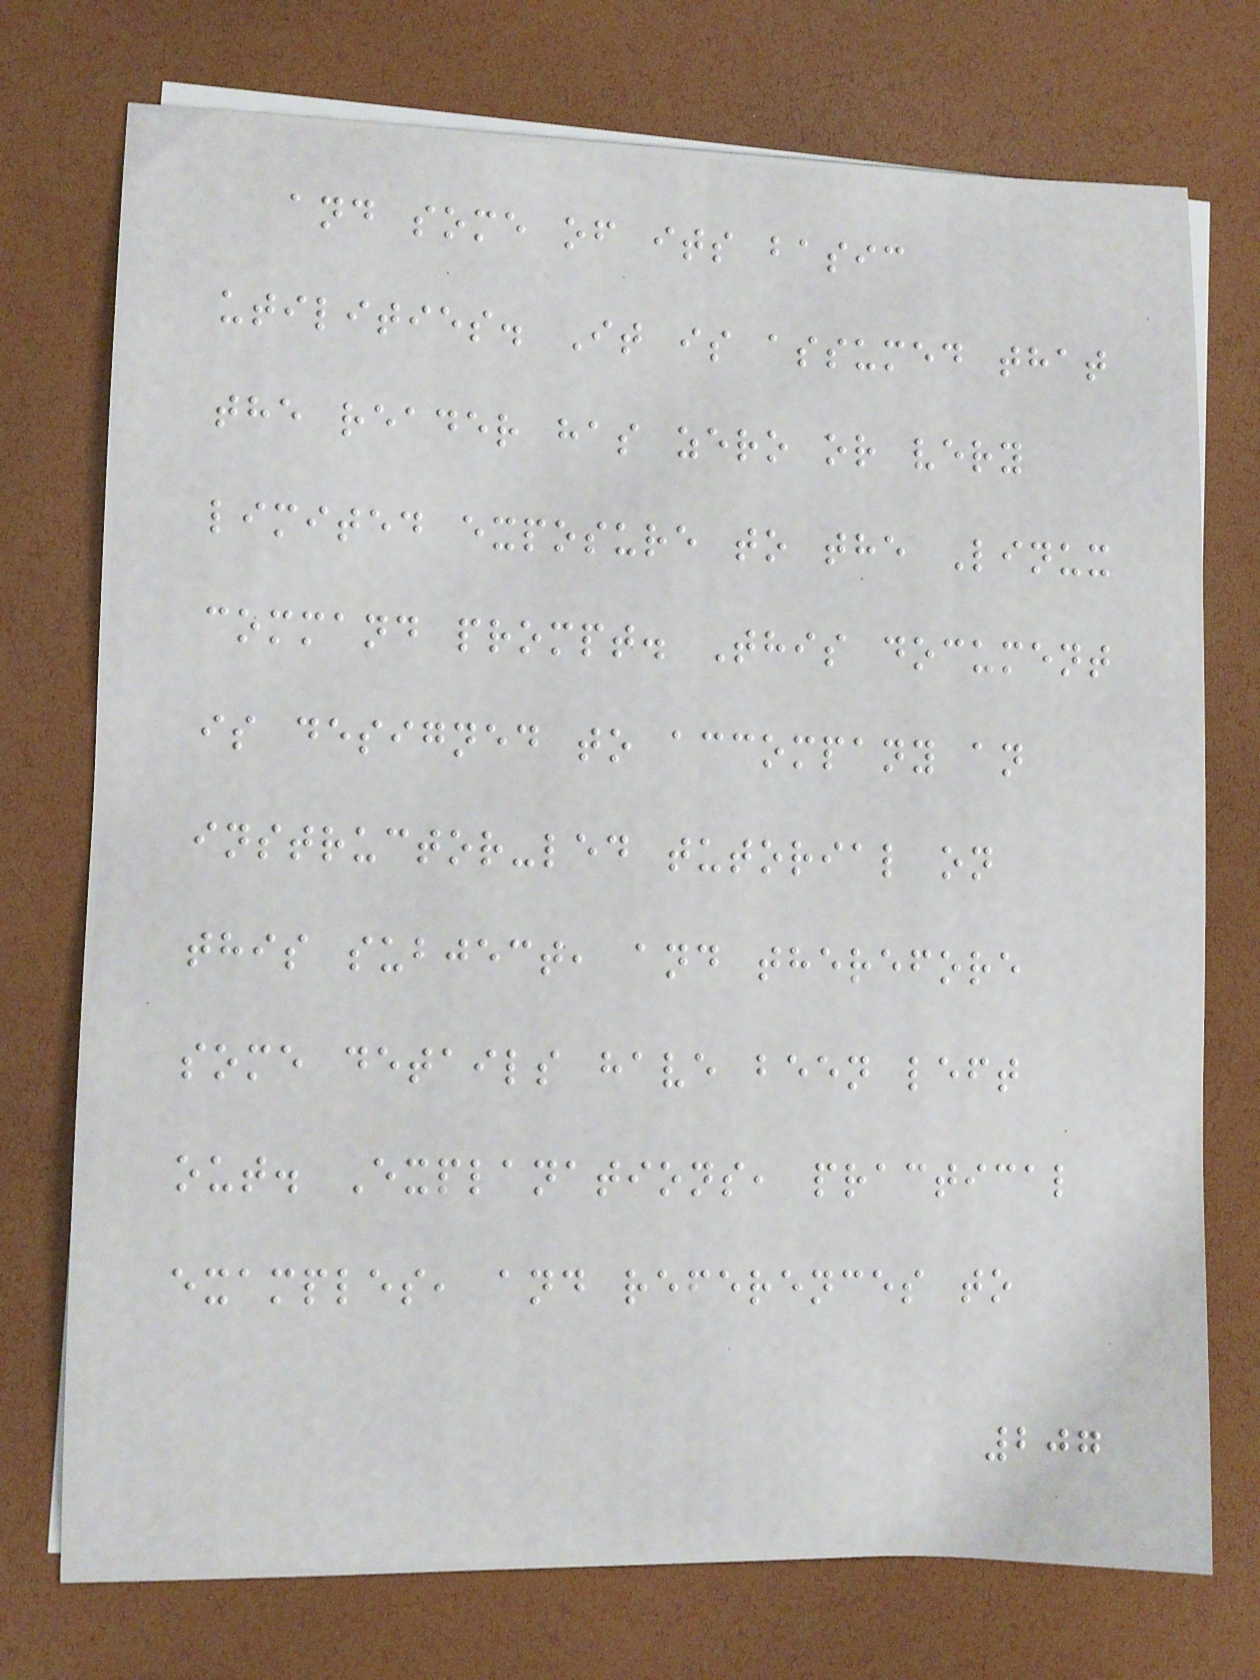and some of its basic
utilities. It is assumed that
the reader has zero or very
limited exposure to the Linux
command prompt. This document
is designed to accompany an
instructor-led tutorial on
this subject, and therefore
some details have been left
out. Explanations, practical
examples, and references to
207
